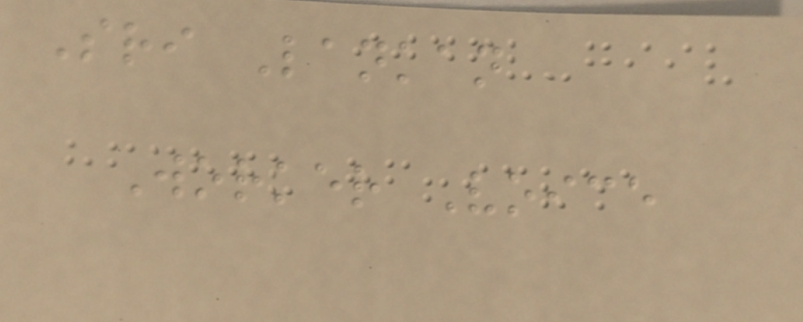Sri Lankan
Worker Voice
